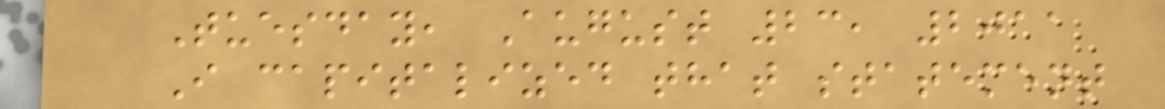Tuesday, August 23, 2011
I capitalized that statement
